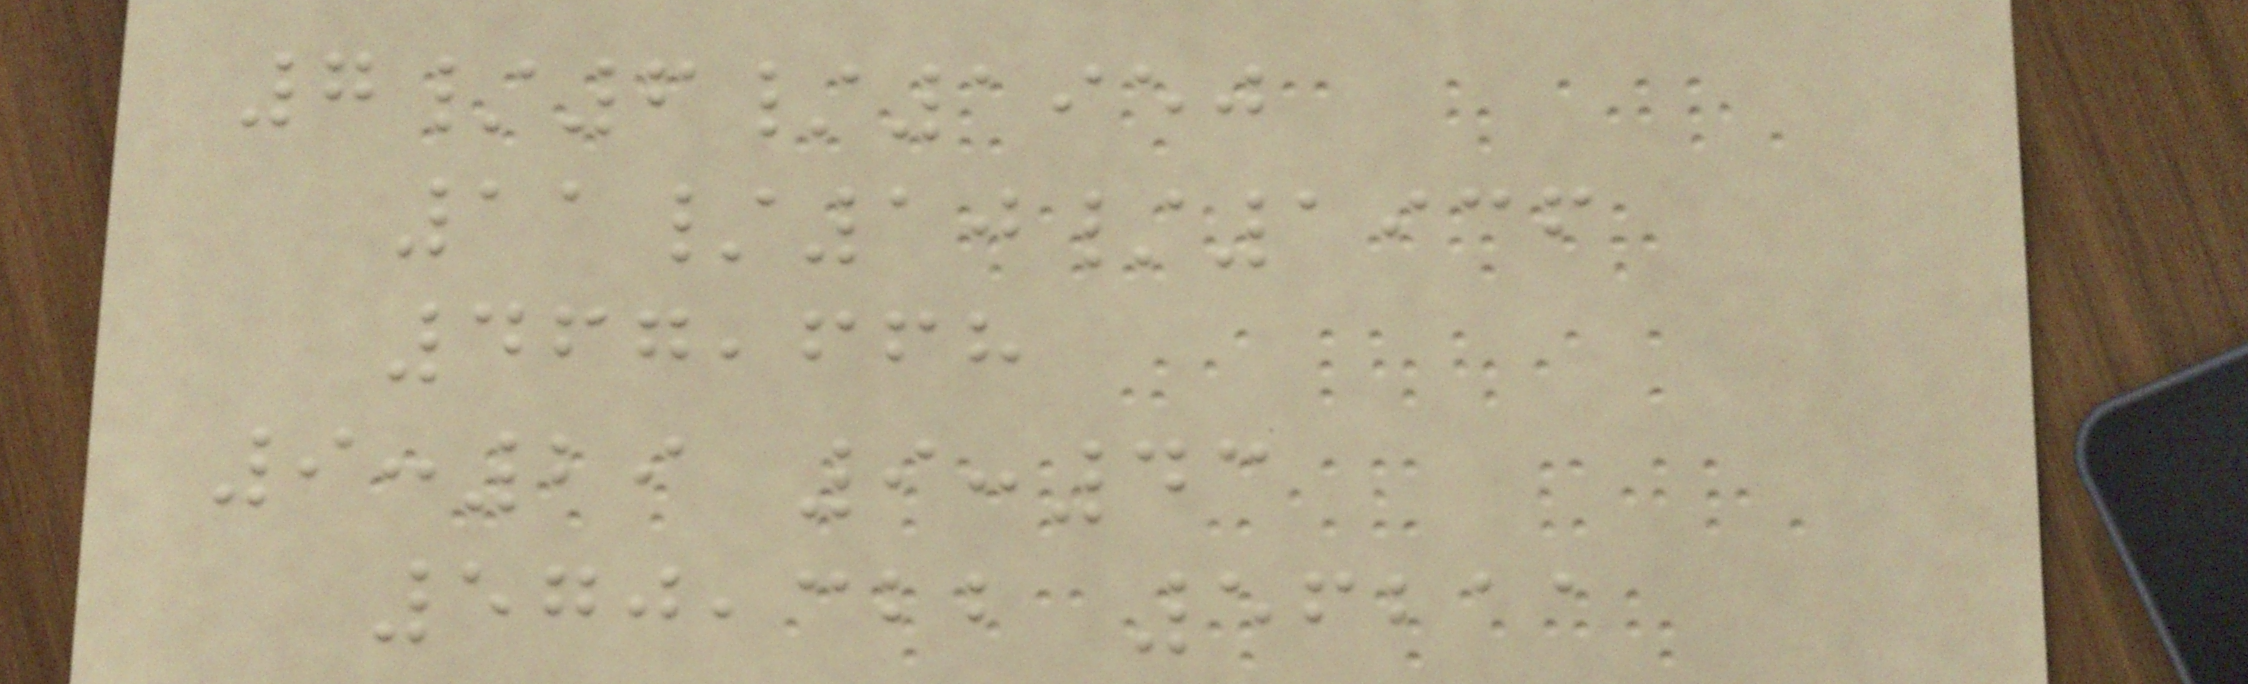7/6/1950
11/10/1936
467,668
9:29 9:43
570,322 56211
